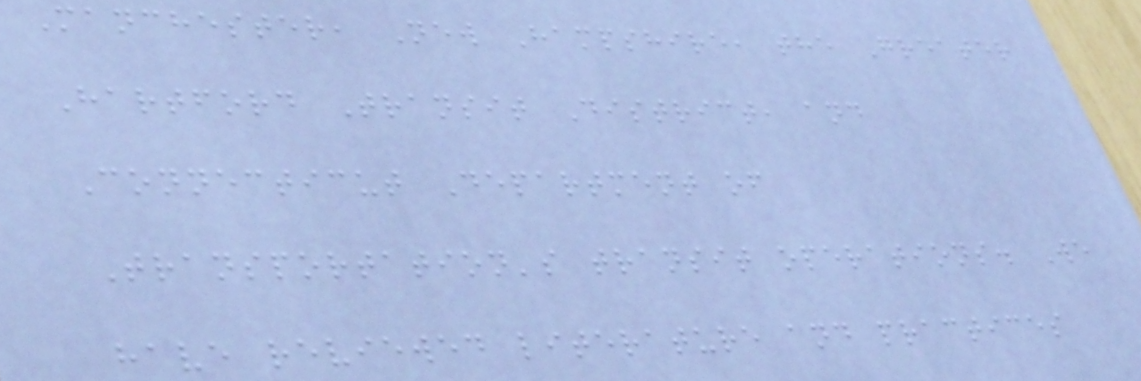Manchester, New Hampshire, the Greater
Hartford Transit District, and
Connecticut Department of
Transportation's transit operations. We
have reviewed literature and practices
